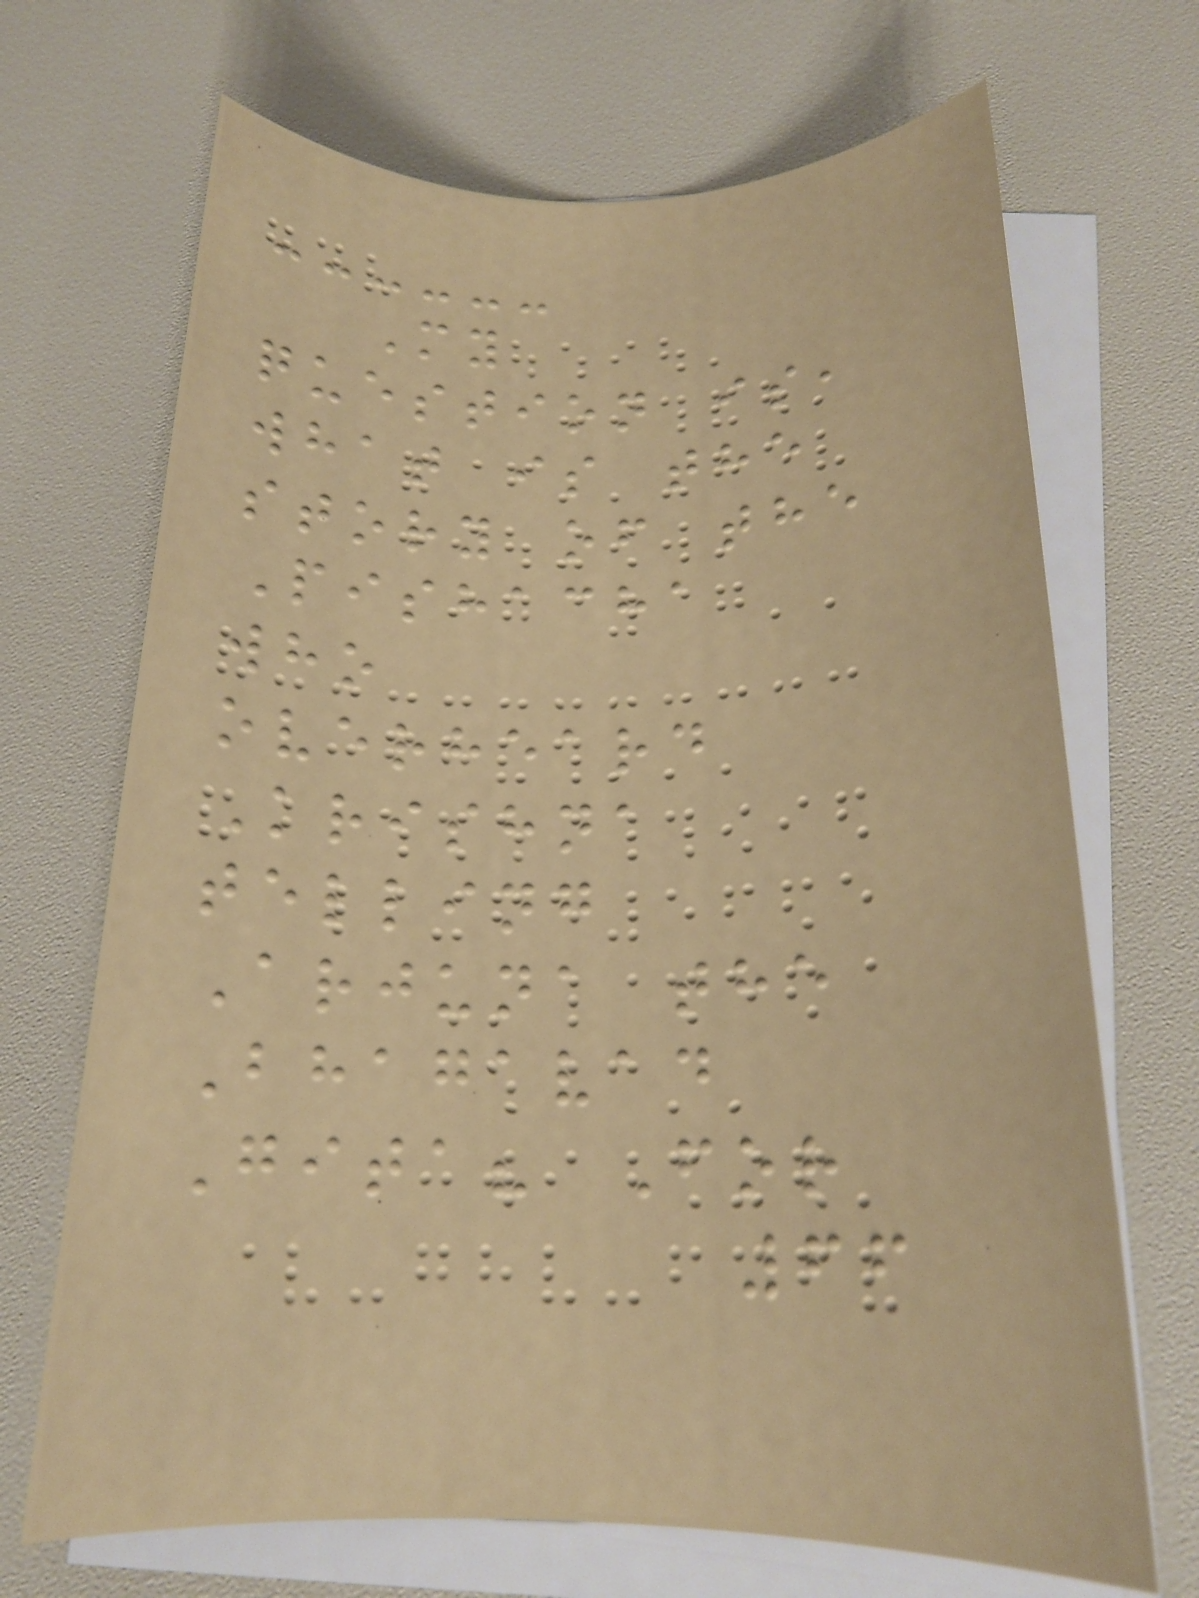My
question is,
what is the
story of the
Pishacha
who
overheard
Krishna
telling
Arjuna the
Bhagavad
Gita? For
66
